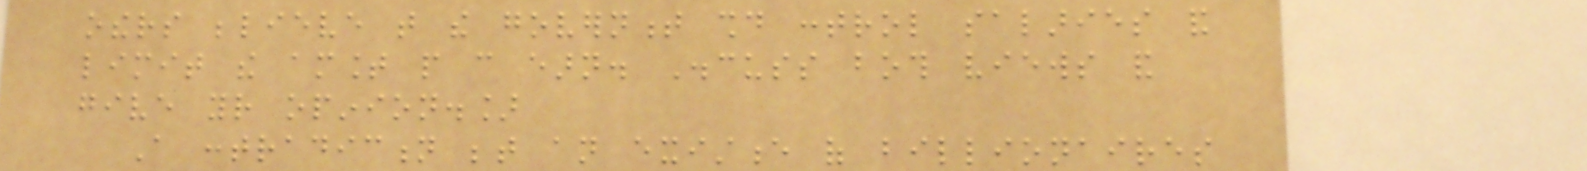others believe that the government should control salaries and
limit the amount people can earn. Discuss both views and
give your opinion.]
A contradiction between an existence of billionaires
